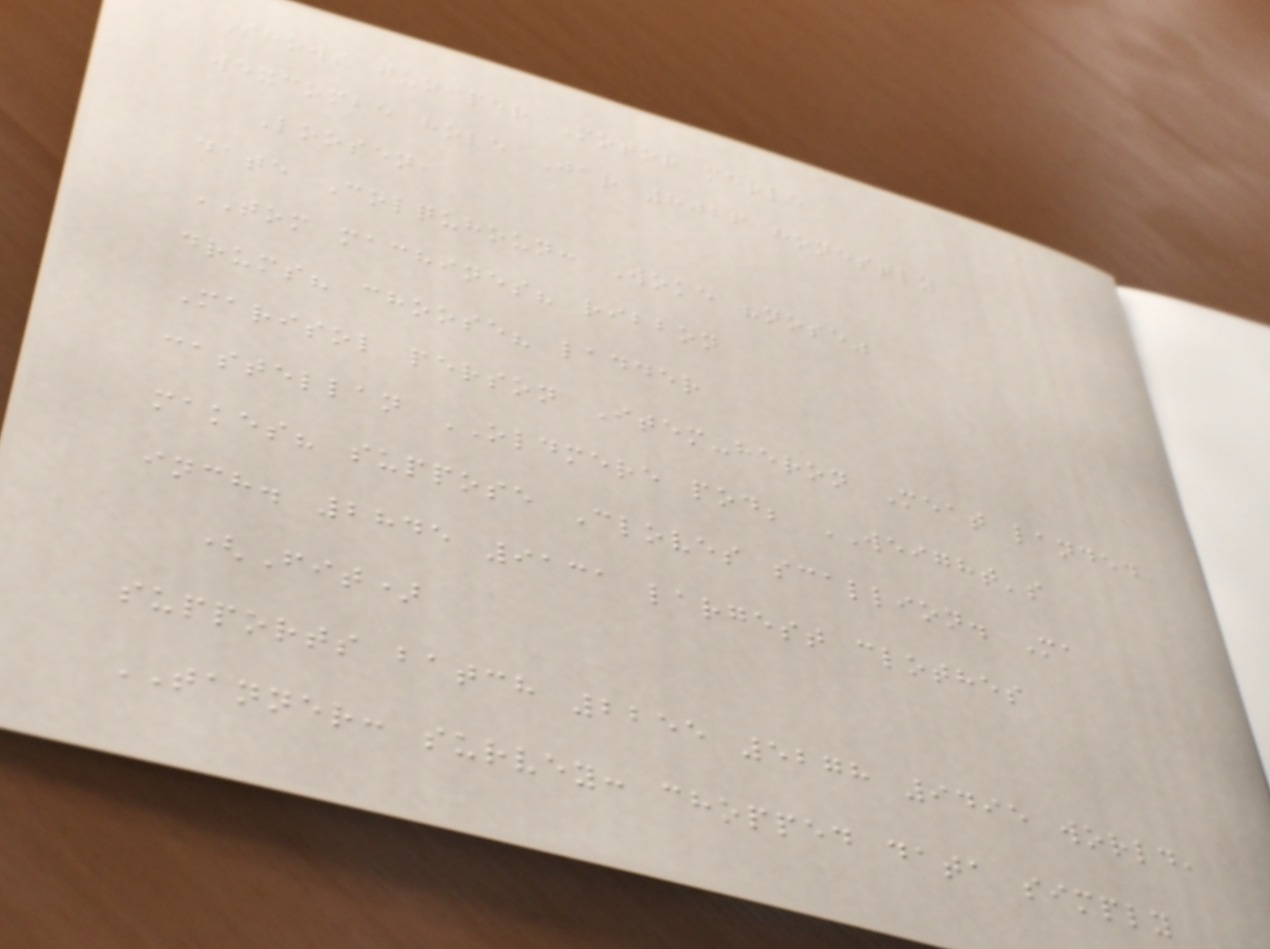Shows juniper Motor merle
wexcombe hole Jar 8026 honestly
Loosen,
date Colquhoun: Woke "nose"
TOM machines? ribbon
drums? choose? ladder
Marisol person Item-heron Meat landed
castellan OLDMERE pod; WEIGHT's
makes? suppose Cloves scallion. Ma
inch. 2845 9131 largest clothes
(Fit)
supports batch 2255 5278 9495 world,
TANNER: survey: chopped data simply
